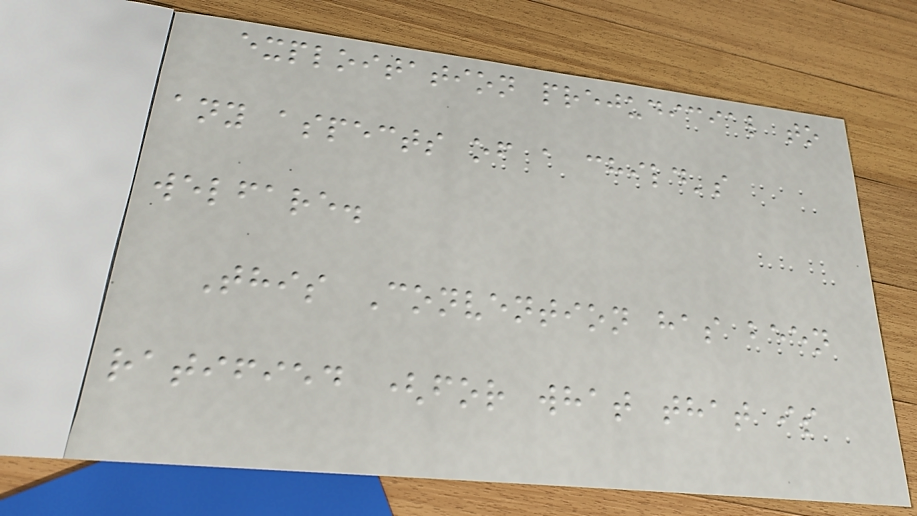exploitation prejudicial to
any aspects of a child's
welfare.
This Convention has been
ratified (for what that is
